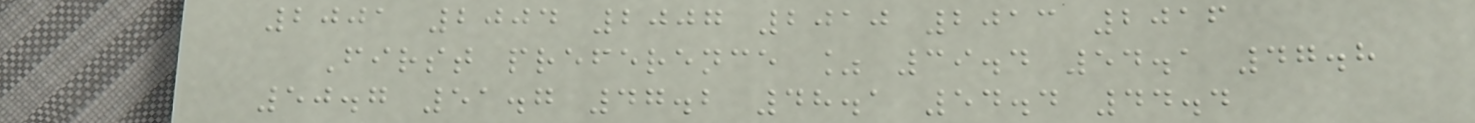2001 2004 2007 2010 2013 2016
First preference % 39.4 54.1 47.8
50.7 51.7 47.2 48.1 54.4 44.4
